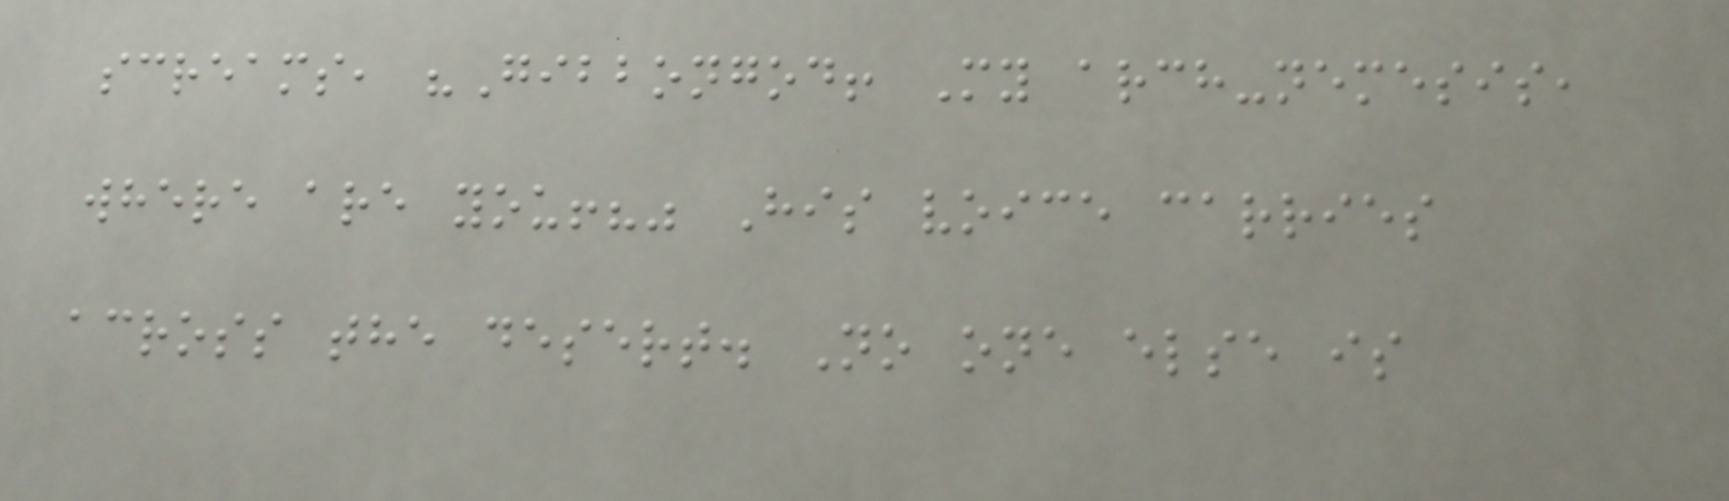screams, "Gibbongod! My arch-nemesis,
where are you!?" His voice carries
across the desert. No one else is
